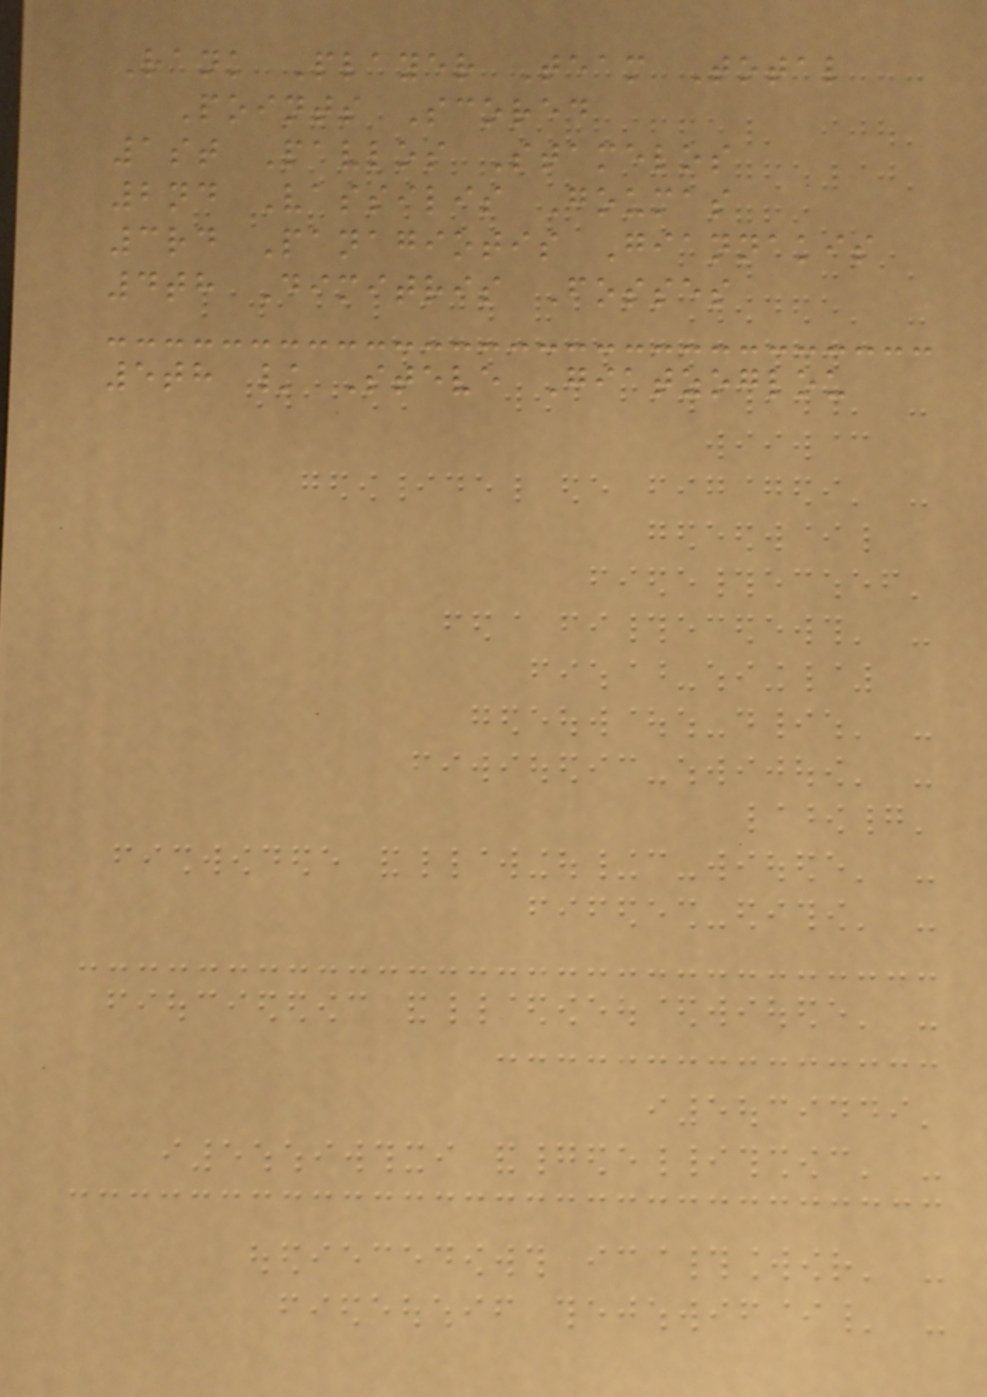Rank Player Team Total
Points Scored
1st Pavlos Stamelos
2nd Vassilis Goumas
3rd Panagiotis Giannakis
4th Dimitris Fosses
5th / Steve Giatzoglou
